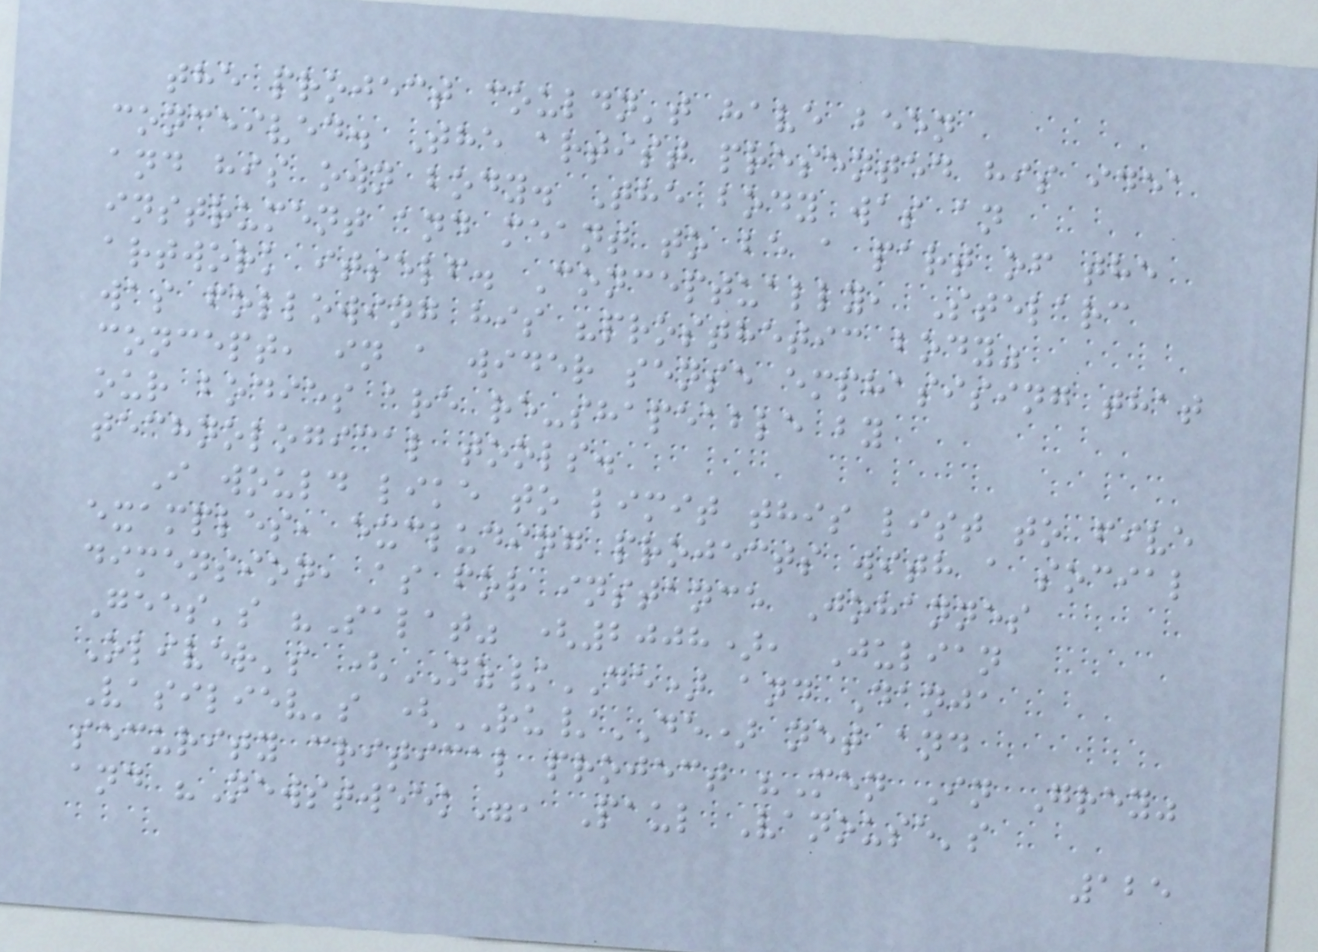the project couldn't have been
conceived. The artist presented his idea
and his own body. The body was an
instrument and meant to be a part of the
artwork itself. Conceptually, Stelarc
was following his "prosthetic body"
concept, in a wider sense emphasising that
our bodies are re-shapeable by
technological tools.
I would like to limit this list to five
examples, excluding projects with a social
dimension, as for instance Johannes
Gees's "Salat" (2008), Julian
Oliver's (NZ/DE) and Danja
Vasiliev's (RU/DE) net and
security critical project "Men In Grey"
and "Newstweek", Paul Vanouse's
125
